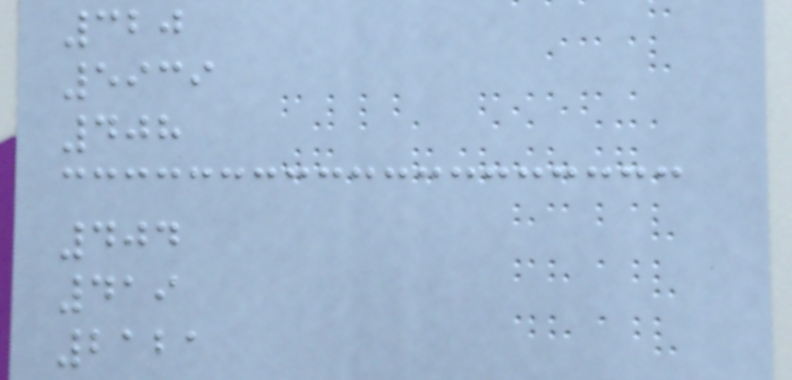320
5939
408
404
419
2121
